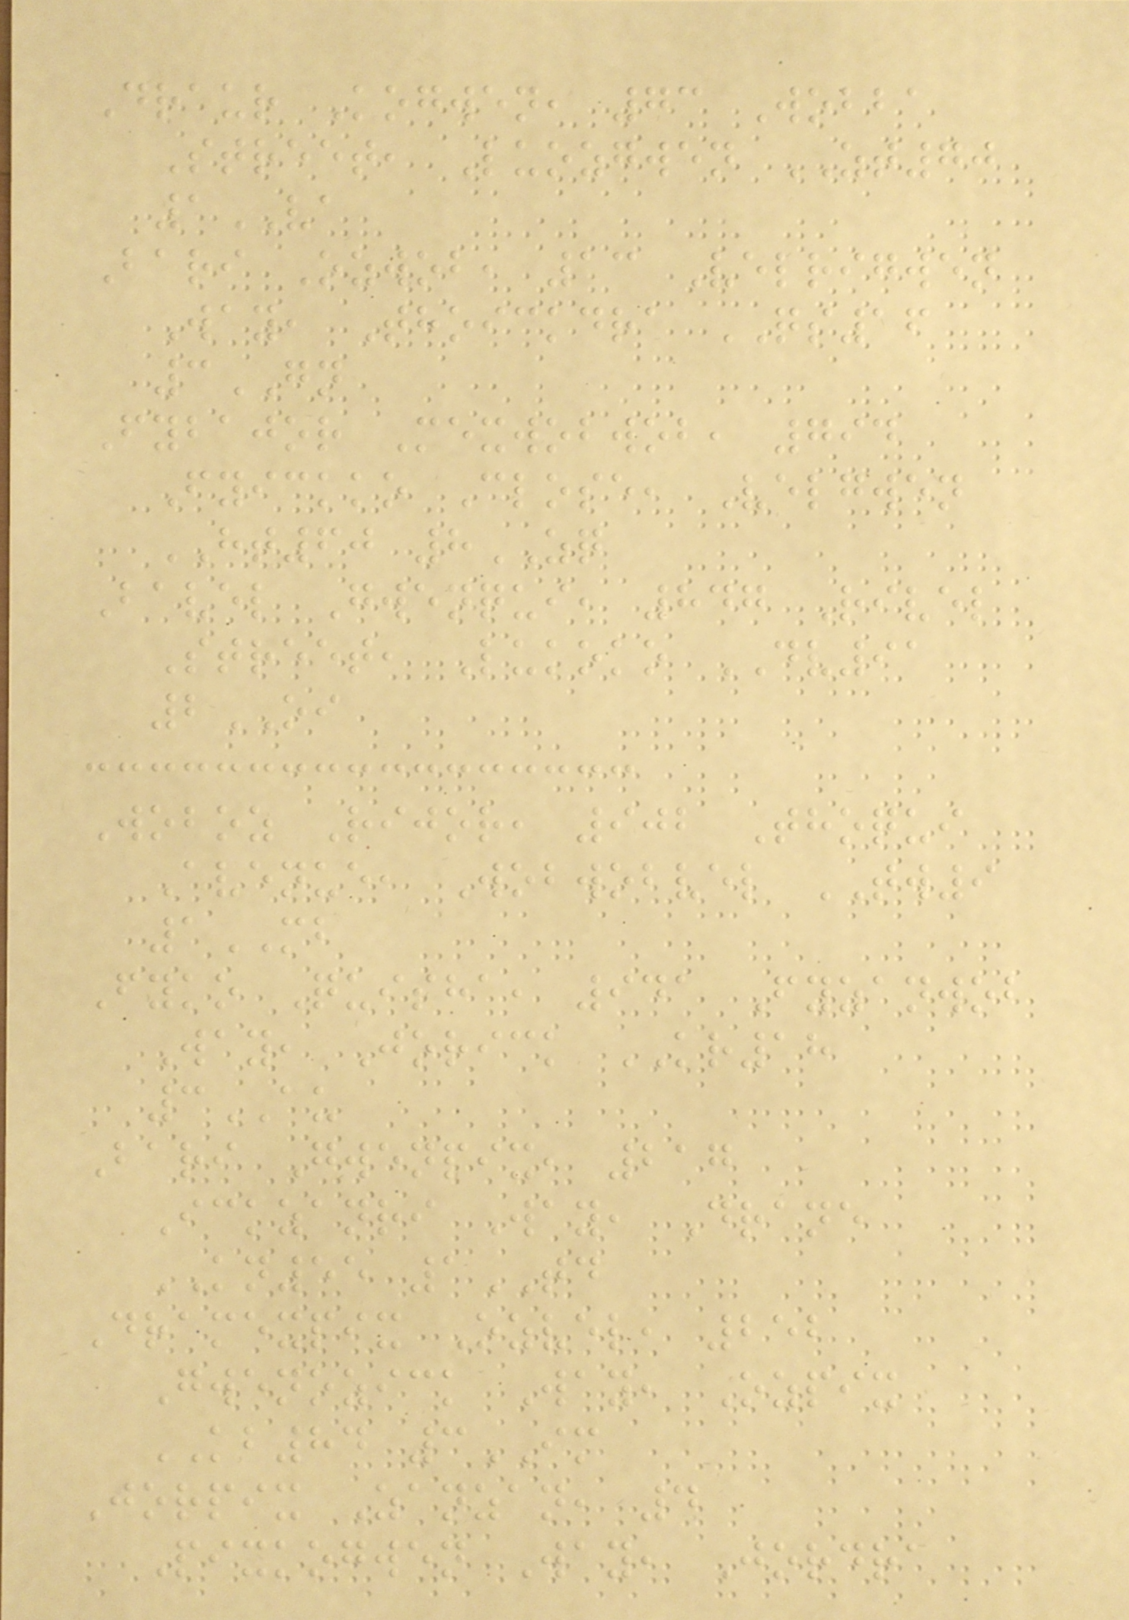Draur Kogwen, 73 Wobba
Street, Luozgwen ZT70
1VA
Bari Ozwob, 13 Velrigwen
Way, Thoickdra QS16
3GN
Fybajor Mexwobwob, 794
Fyickko Close, Velgwen
HT60 8ZQ
Bavel Gwenqui, 847 Rivel
Street, Lukoko DV91
2OI
Woboz Rijor, 902 Thoqui
Avenue, Wobwobvel TW9
1MB
Fyko Quisha, 941 Fyzanwob
Way, Jorick KR18
3AU
Bari Gwenpix, 217
Ickzanri Way, Drane
KN55 1TD
Dramexpix Ozvel, 252
Gwenozick Way, Ozpix
KB84 3IM
Jorpix Zanzan, 4
Pixkogwen Way, Jordra
